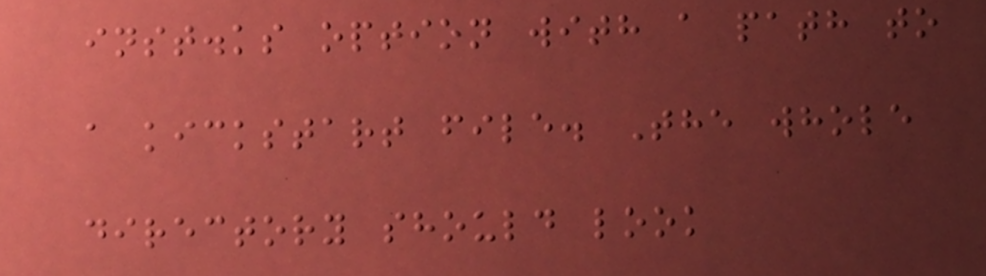inst.ks option with a path to
a kickstart file. The whole
directory should look
